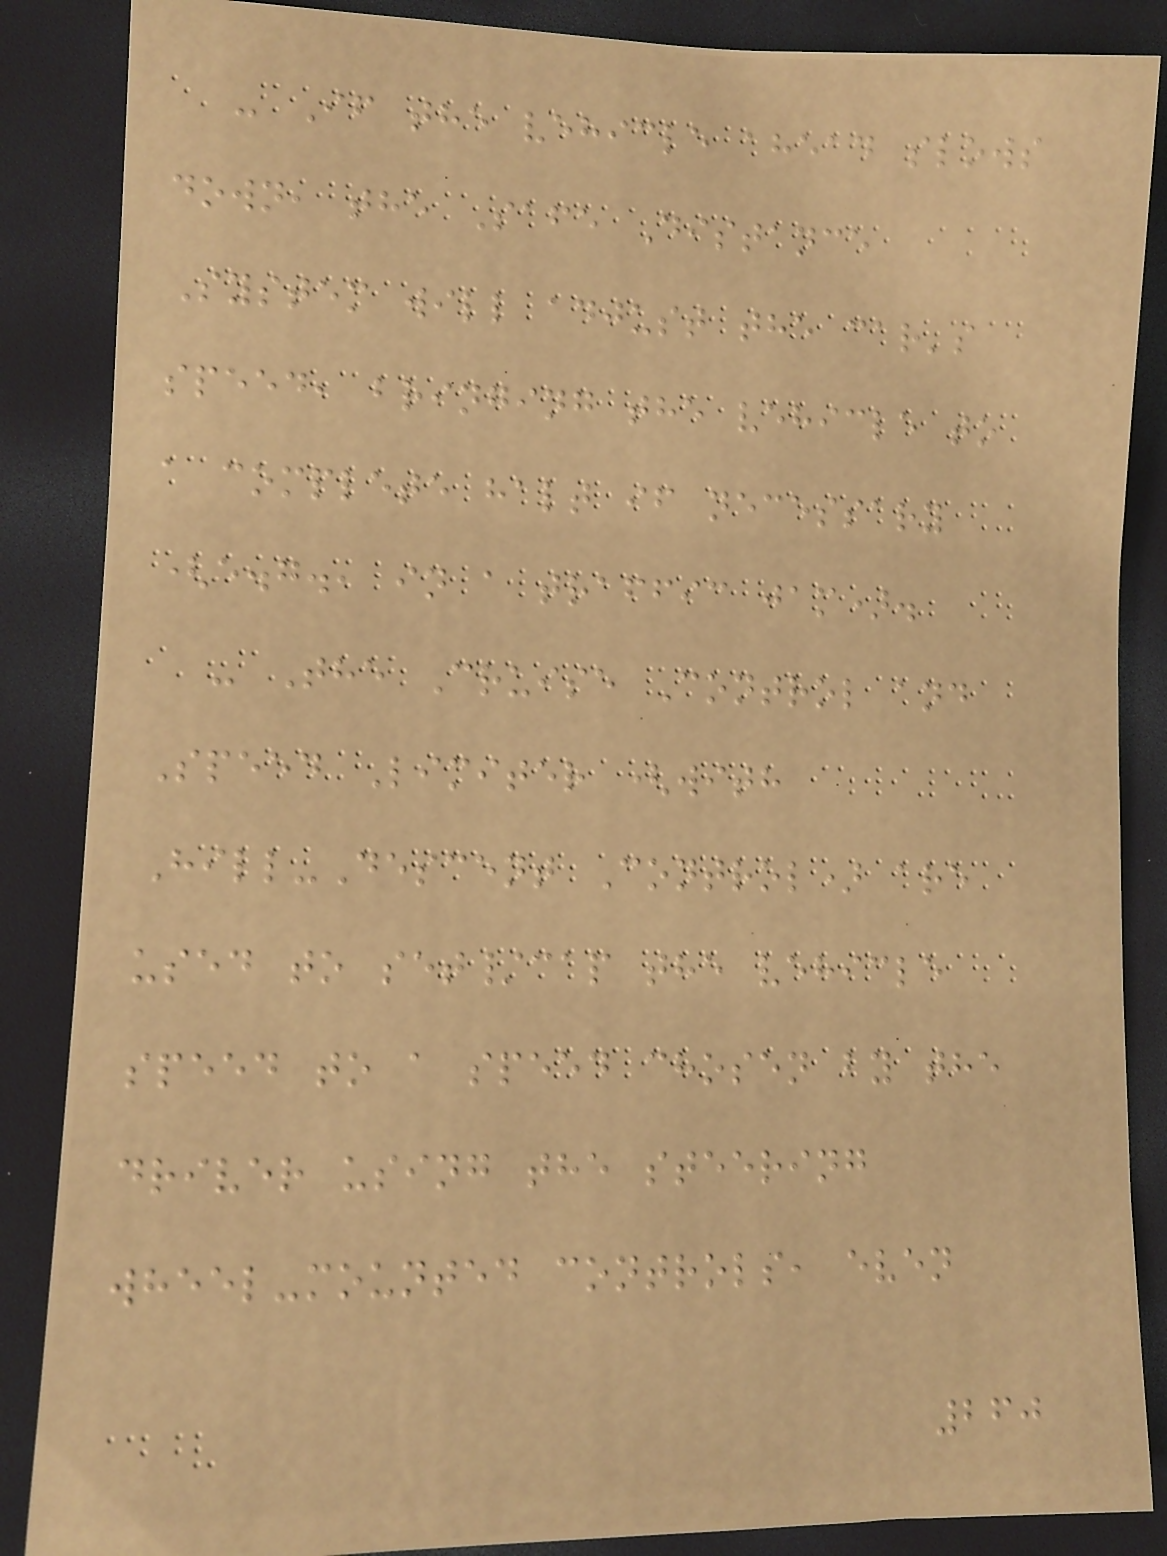- If the vehicle ahead slows
down, the Safe Distance
System will adjust the car's
speed, bringing the vehicle to
a complete halt if necessary
(e.g., in a traffic jam).
- The Cruise Control and
Speed Limiter (with
Hill-Descent Control) are
used to set/cap the vehicle
speed to a speed chosen by the
driver using the steering
wheel-mounted controls, even
260
